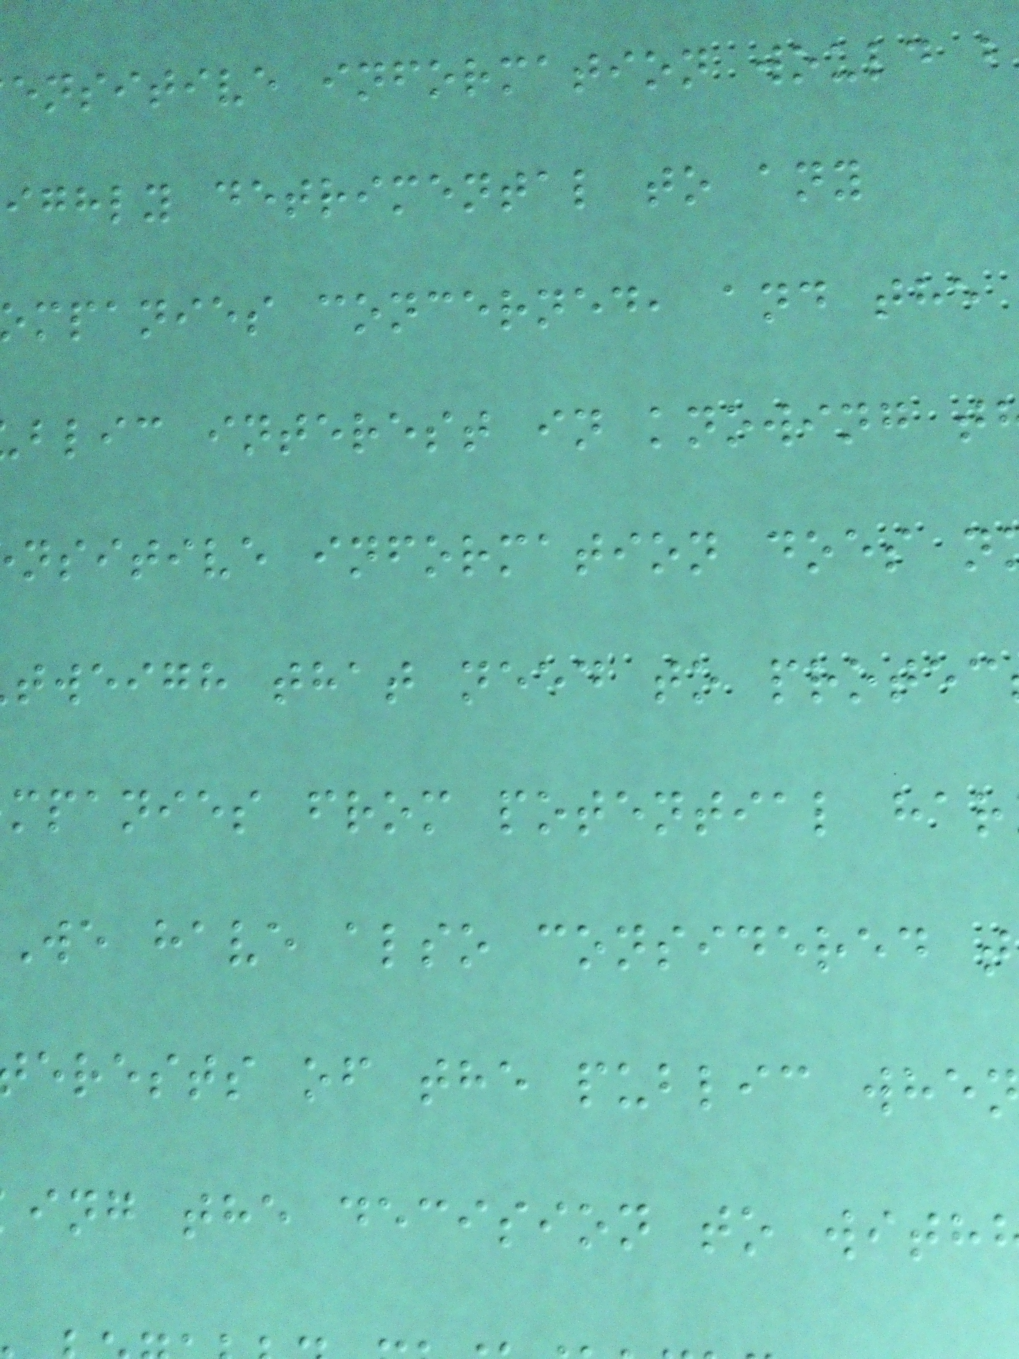ensitive information would b
ighly detrimental to any
mpanies concerned, and the
blic interest in knowing t
nsitive information does n
tweigh that need to protec
mpanies from potential har
We have also considered t
erests of the public whe
ing the decision to with
